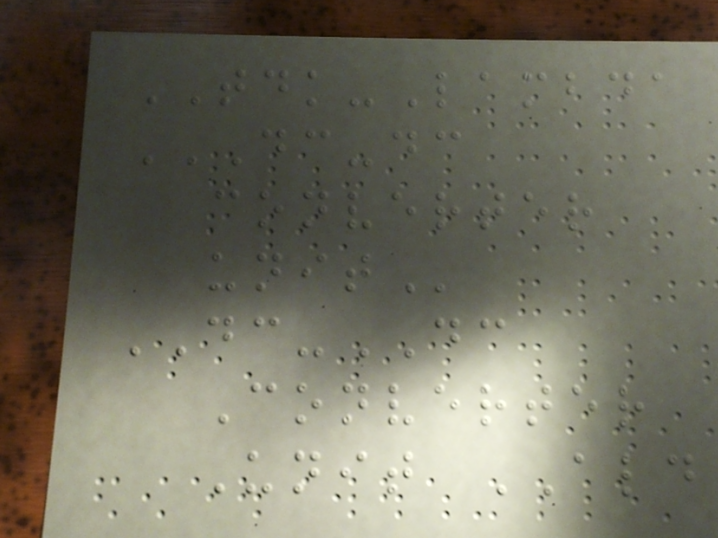TDK-Lambda
DC-DC
CONVERTER
UNIT
DC-DC
Converter
Unit ALD
